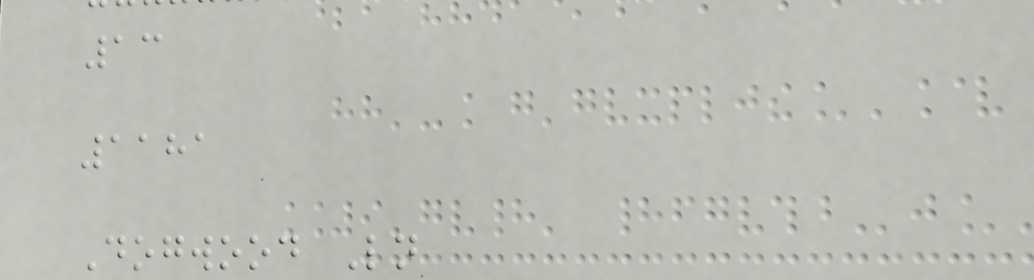13
1181
Dogwood Ln
